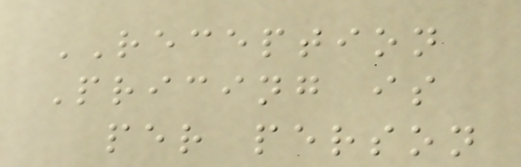RECEPTION
Pricing is
per person
